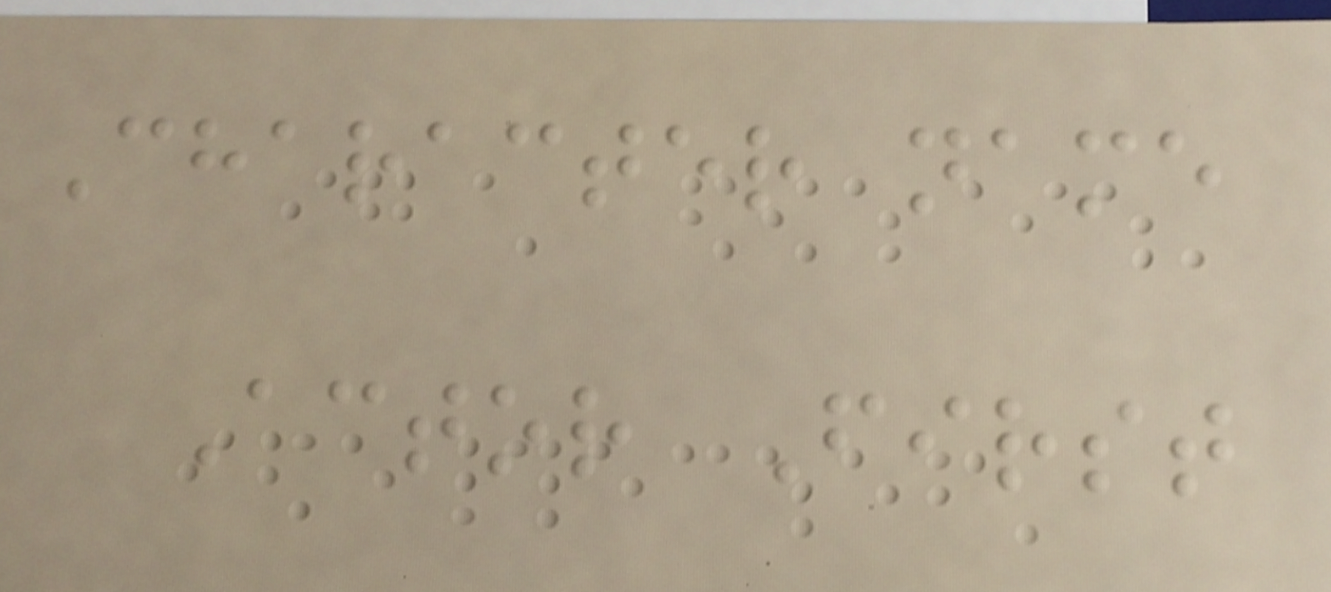Character name
Actor First
